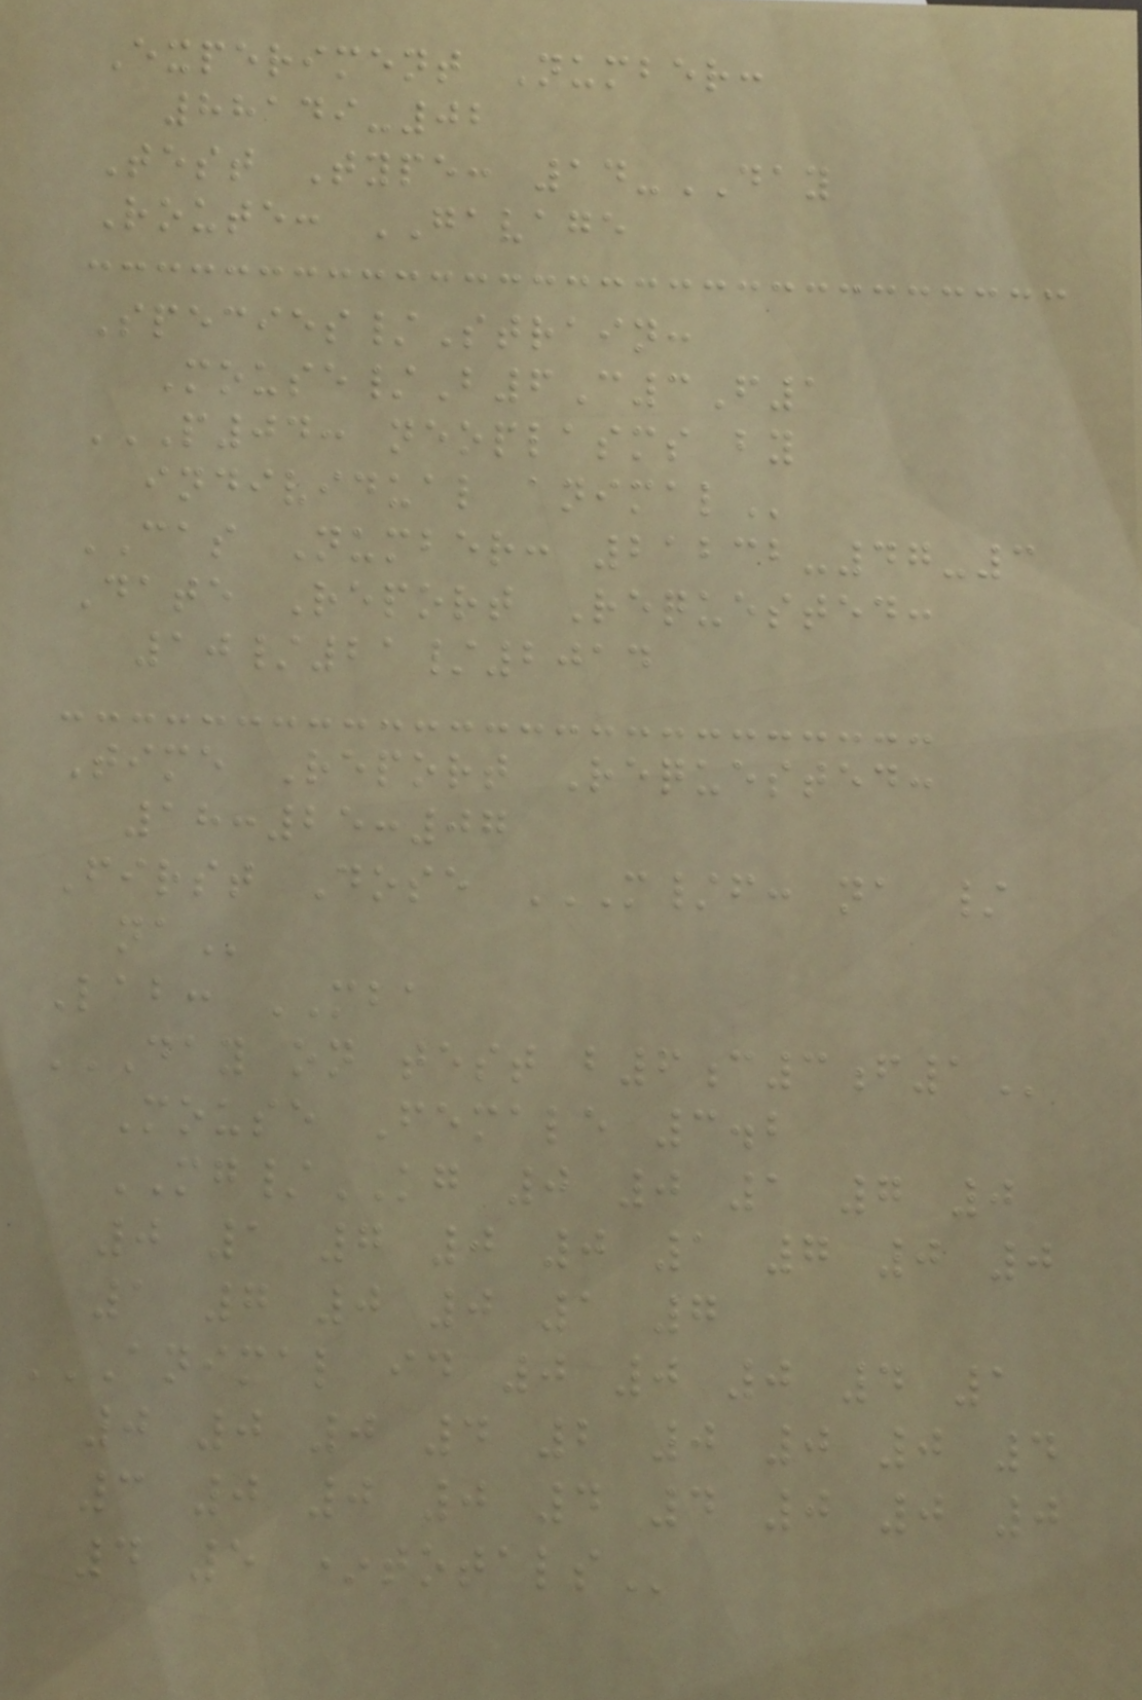Experiment Number:
88149-02
Test Type: 14-DAY
Route: GAVAGE
Species/Strain:
Mouse/B6C3F1
P04: NEOPLASMS BY
INDIVIDUAL ANIMAL
CAS Number: 21232-47-3
Date Report Requested:
10/21/2014
Time Report Requested:
18:25:07
First Dose M/F: NA /
NA
Lab: MBA
DAY ON TEST B6C3F1
Mouse Female 3.2
MG/KG 0 0 1 7 0
0 1 7 0 0 1 7 0 0
1 7 0 0 1 7
ANIMAL ID 0 0 0 4 1
0 0 0 4 2 0 0 0 4
3 0 0 0 4 4 0 0 0
4 5 *TOTALS
